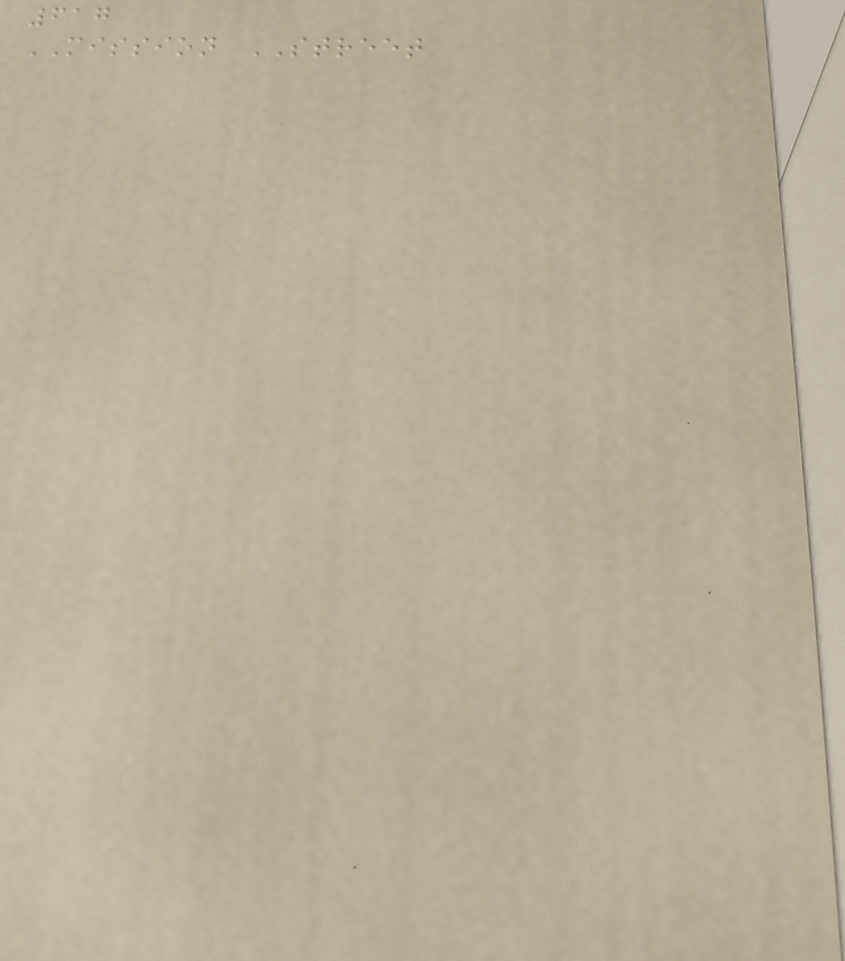617
MISSION STREET
